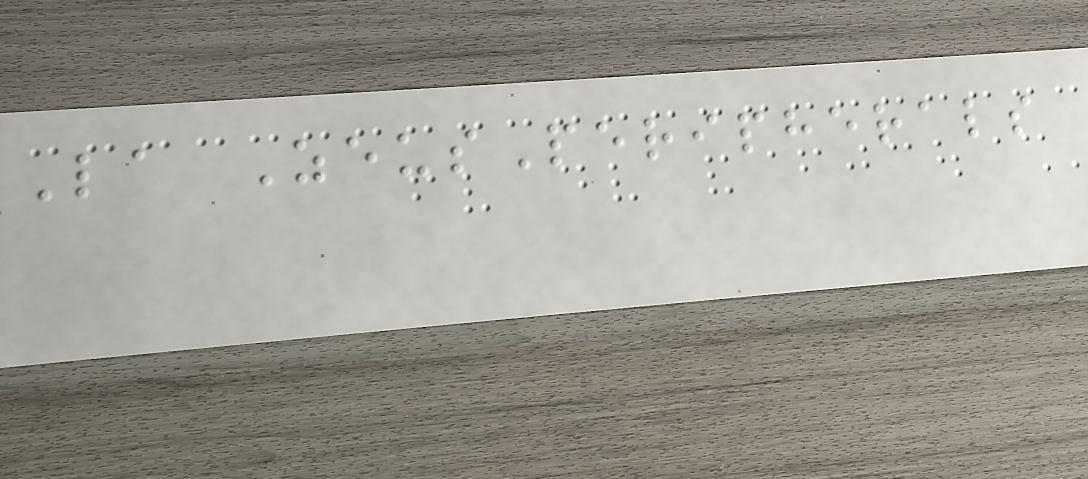La ZeusPeripherals
